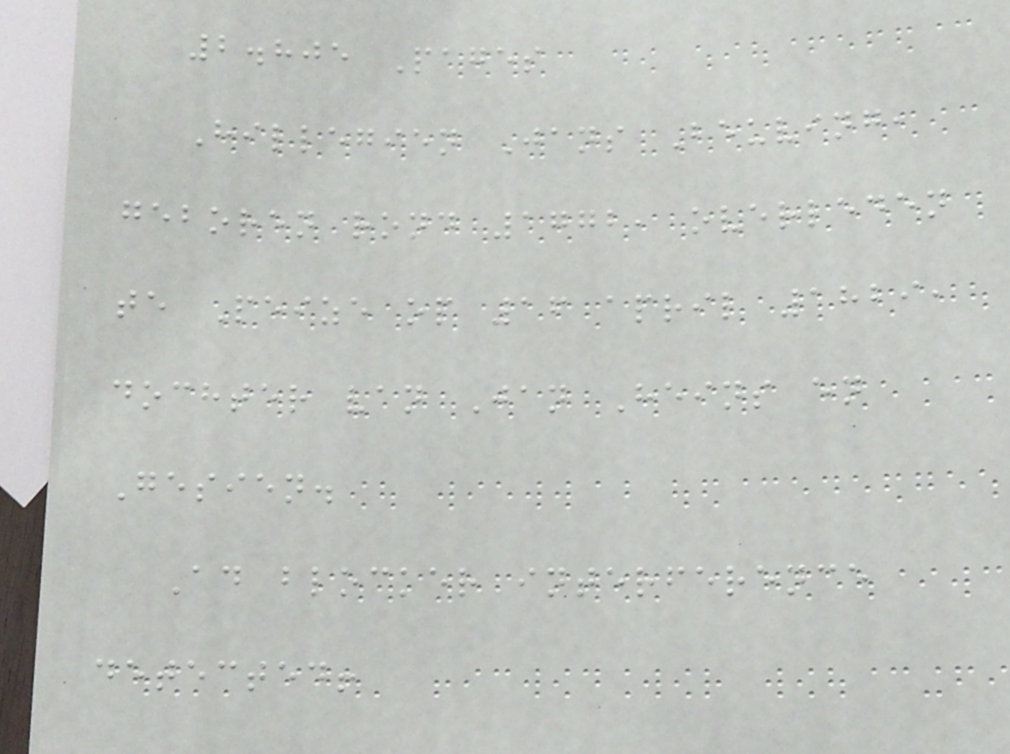2.805 Pages
Hillegien Jans Beuving,
geboren rond 1772, overleden
te Peize op 16 april 1829,
dochter van Jan Heins en
Gesien.
Ad blocker interference
detected!
